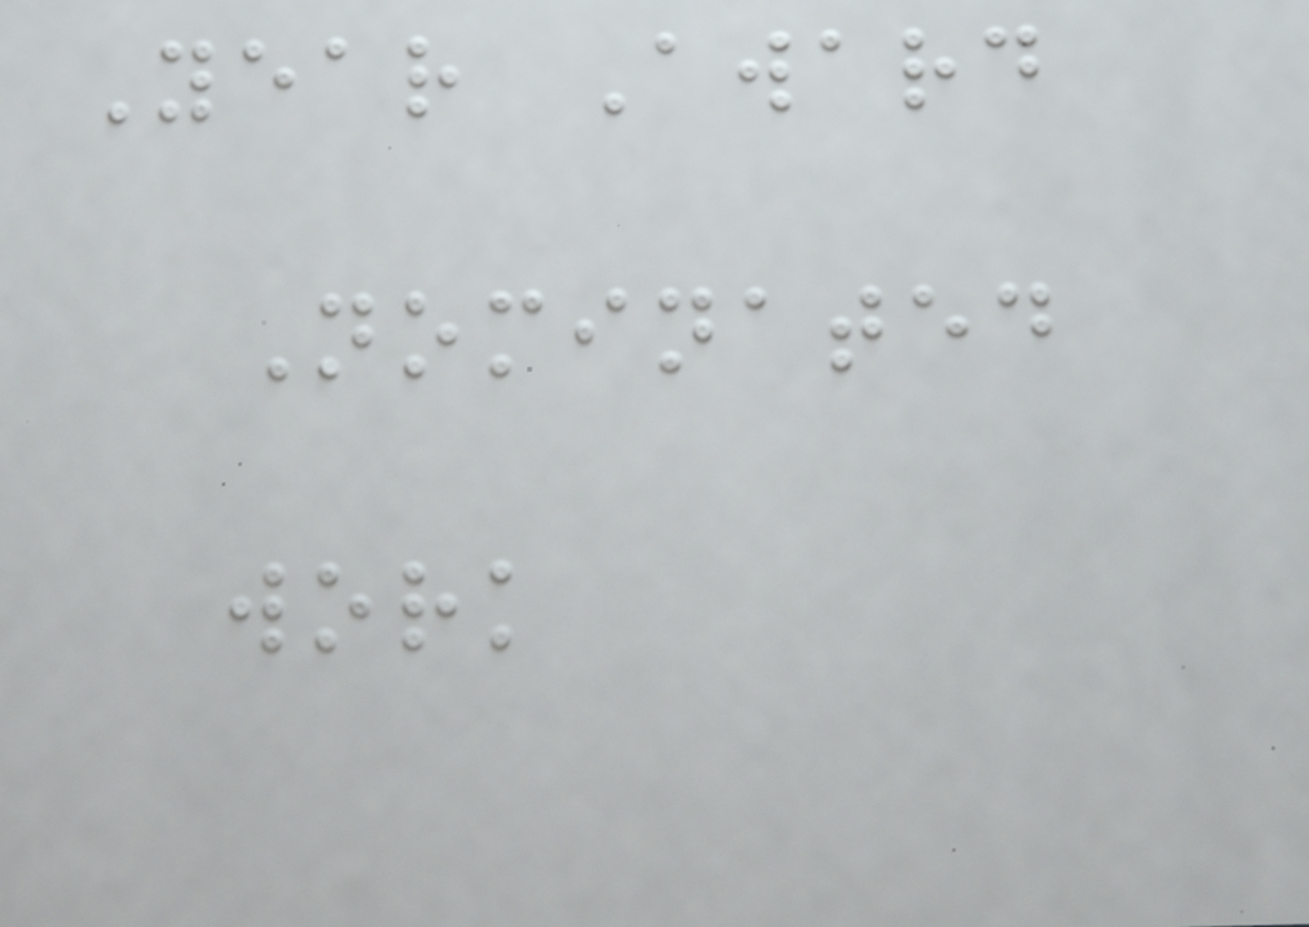Year Award
Nominated
work
